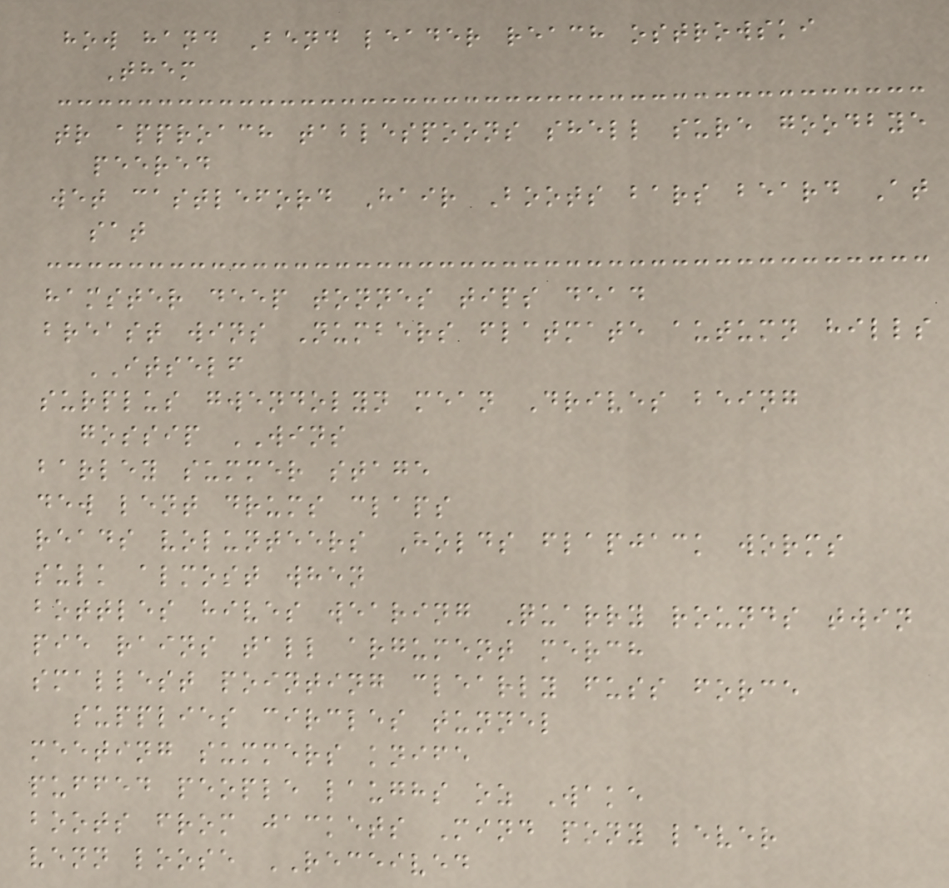how hand Bend leader reach ostrowski
Them
tr approach tablespoons shell sure goodbye
peered
wet castleford Hair Boots bars beard At
sat
hamster deep tonnes tips dead
breast wins Numbers flatmate autumn hills
ITSELF
surplus gwendolyn mean Drives being
gossip WINS
barley summer stage
dew lent drums claps
reads volunteers Holds flapjack worms
sulk almost when
bottles hives wearing Quarry rounds twin
pie rains tall argument merch
smallest pointing clearly fuss force
supplies circles tunnel
meeting summers knife
puffed people laughs oz Wake
boots from jackets Mind pony lever
venn loose RECEIVED
